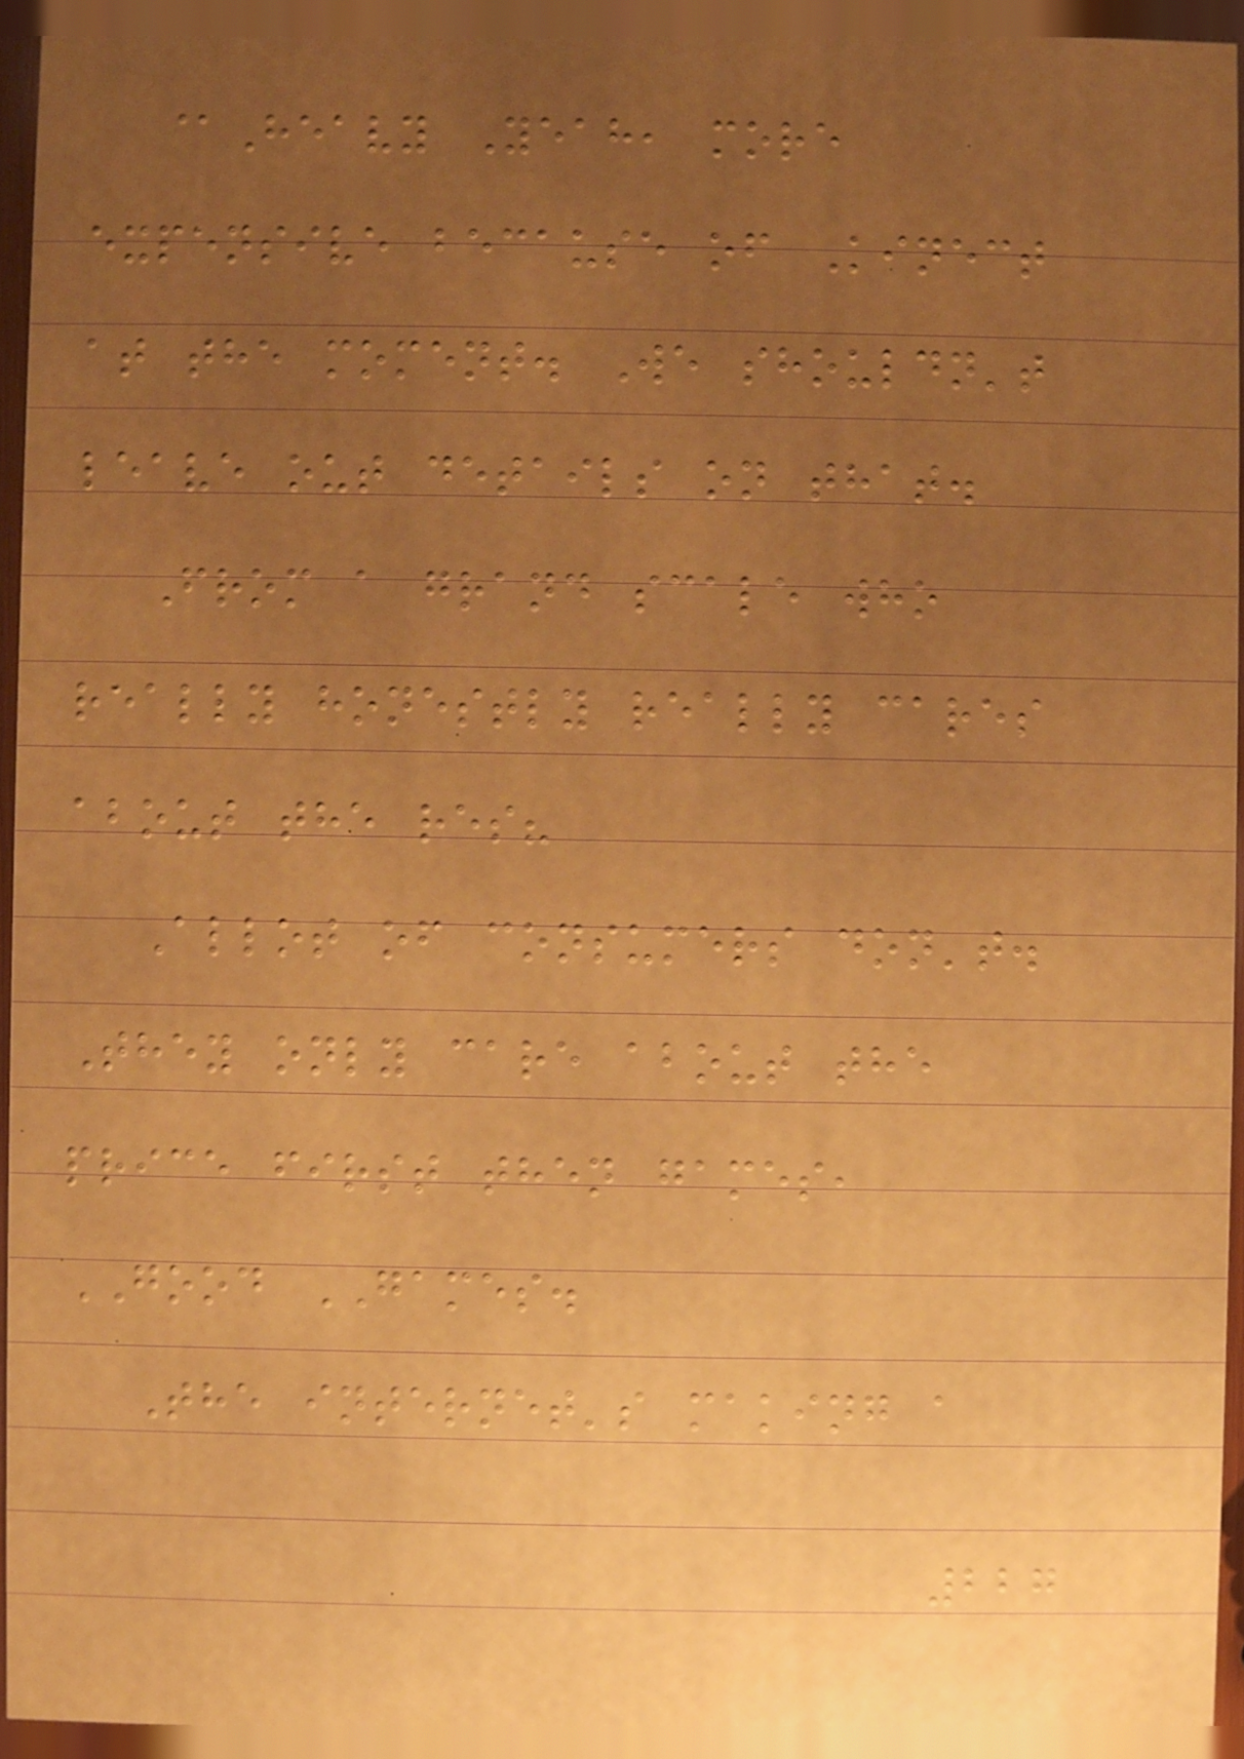@Heavy Yeah, more
expensive because of Kinect
at the moment. We shouldn't
leave out details on that.
From a grand scale who
really honestly really cares
about the res?
Allot of consumers don't.
They only care about the
price first then games,
GOOD GAMES.
The internet's making a
227
